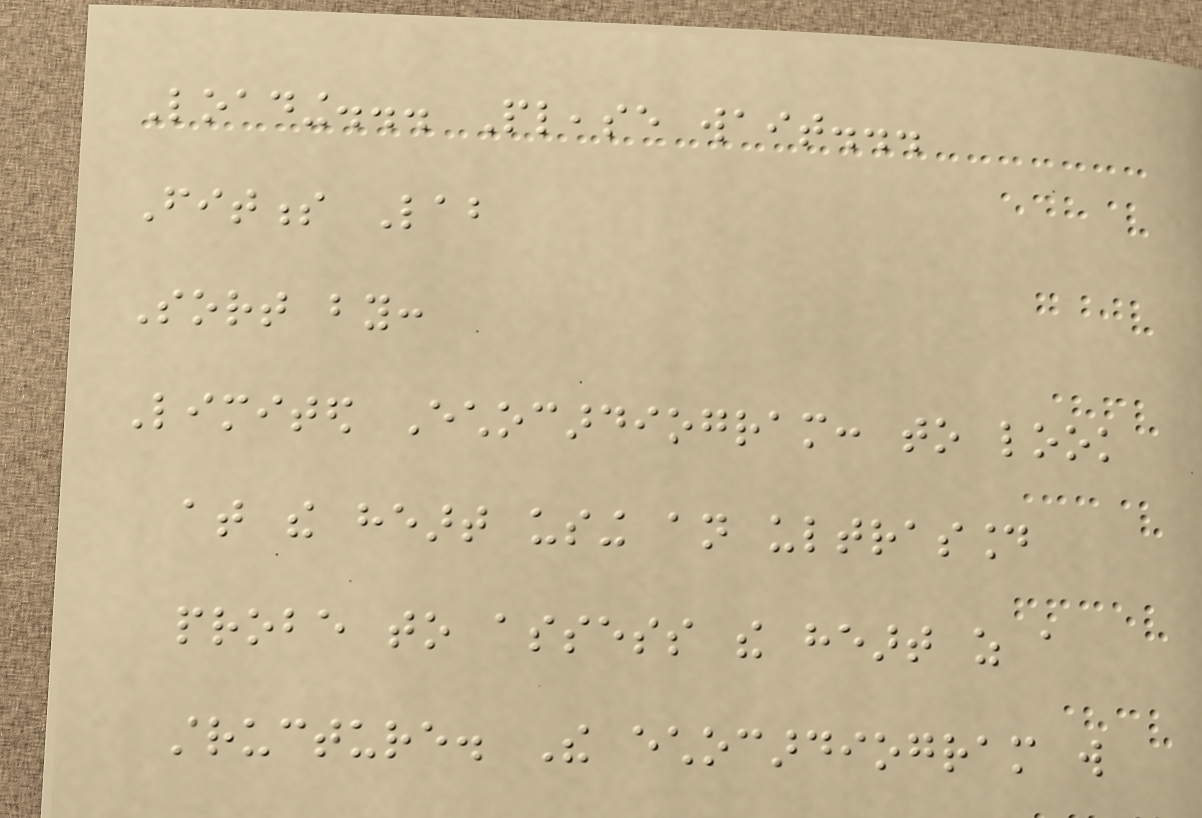Loading... Please wait...
Fitness Lab
Sort by:
Limited Echocardiogram: to look
at the heart using an ultrasound
probe to assess the heart as a
structure. The echocardiogram will
